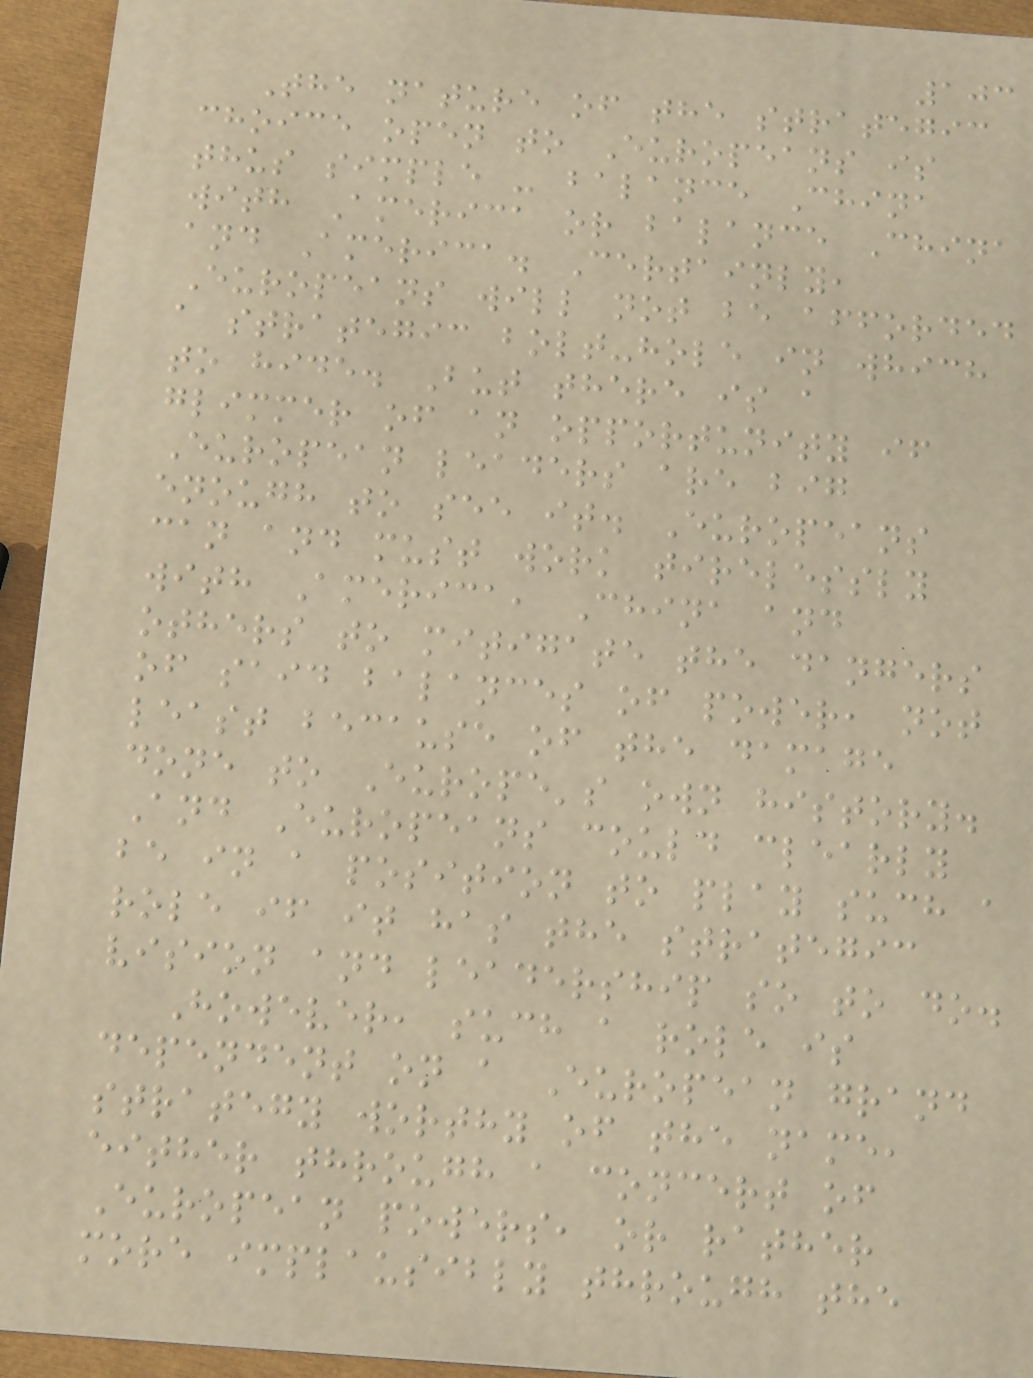103
The nature of the strategic
choice open to Europeans is
thus simple - balance China
with America or balance China
and America. Certainly,
Europeans will not be afforded
a strategic bolt-hole in which
to hide. But there is a
glimmer of an opportunity if
European leaders are big
enough to see it. Europeans
can and must work tirelessly
with America, China and
others to mitigate the dangers
of said balances of power, not
least because of the damage
done to Europe's own history.
And Europeans could clearly
be in a position to play such a
role if it has the strategic
vision and leadership so to do.
However, such a role is
dependent on a European grand
strategy worthy of the name,
either through a concert of
European powers, or rather
more implausibly through the
